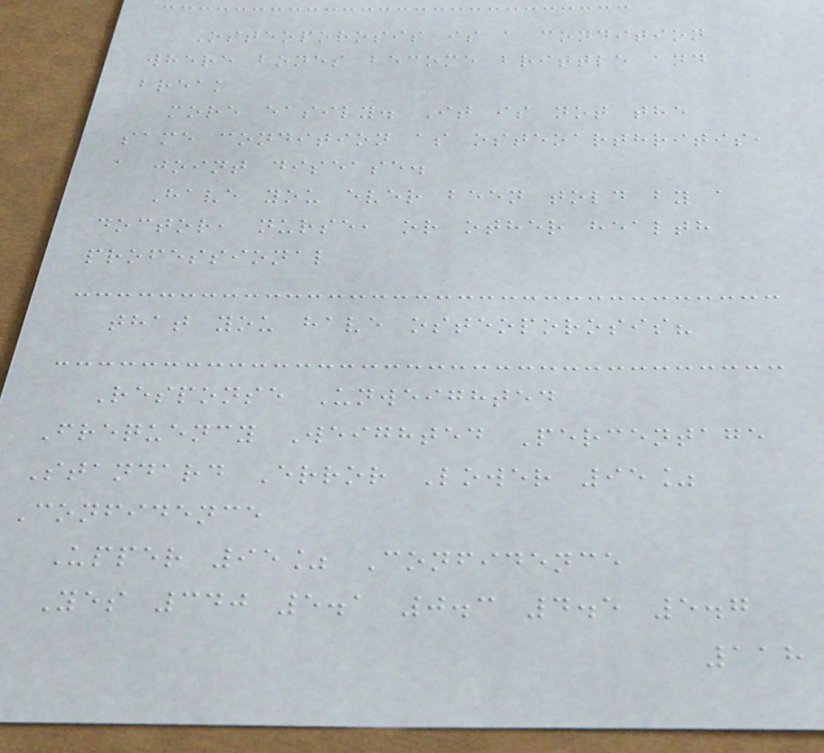Osteoporosis is a condition
where bones become brittle and
break
more easily. It is not the
same condition as osteoarthritis,
a joint disease.
Have you ever been told by a
doctor, nurse, or other health
professional
that you have osteoporosis?
Response Unweighted
Frequency Weighted Percentage
Standard Error Lower 95%
Confidence
Upper 95% Confidence
Yes 340 5.1 0.3 4.5 5.7
118
